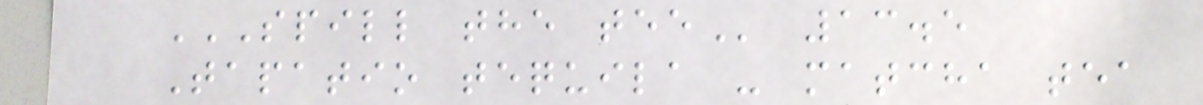SPILL THE TEE 13.5
Tapatio tequila - matcha tea
